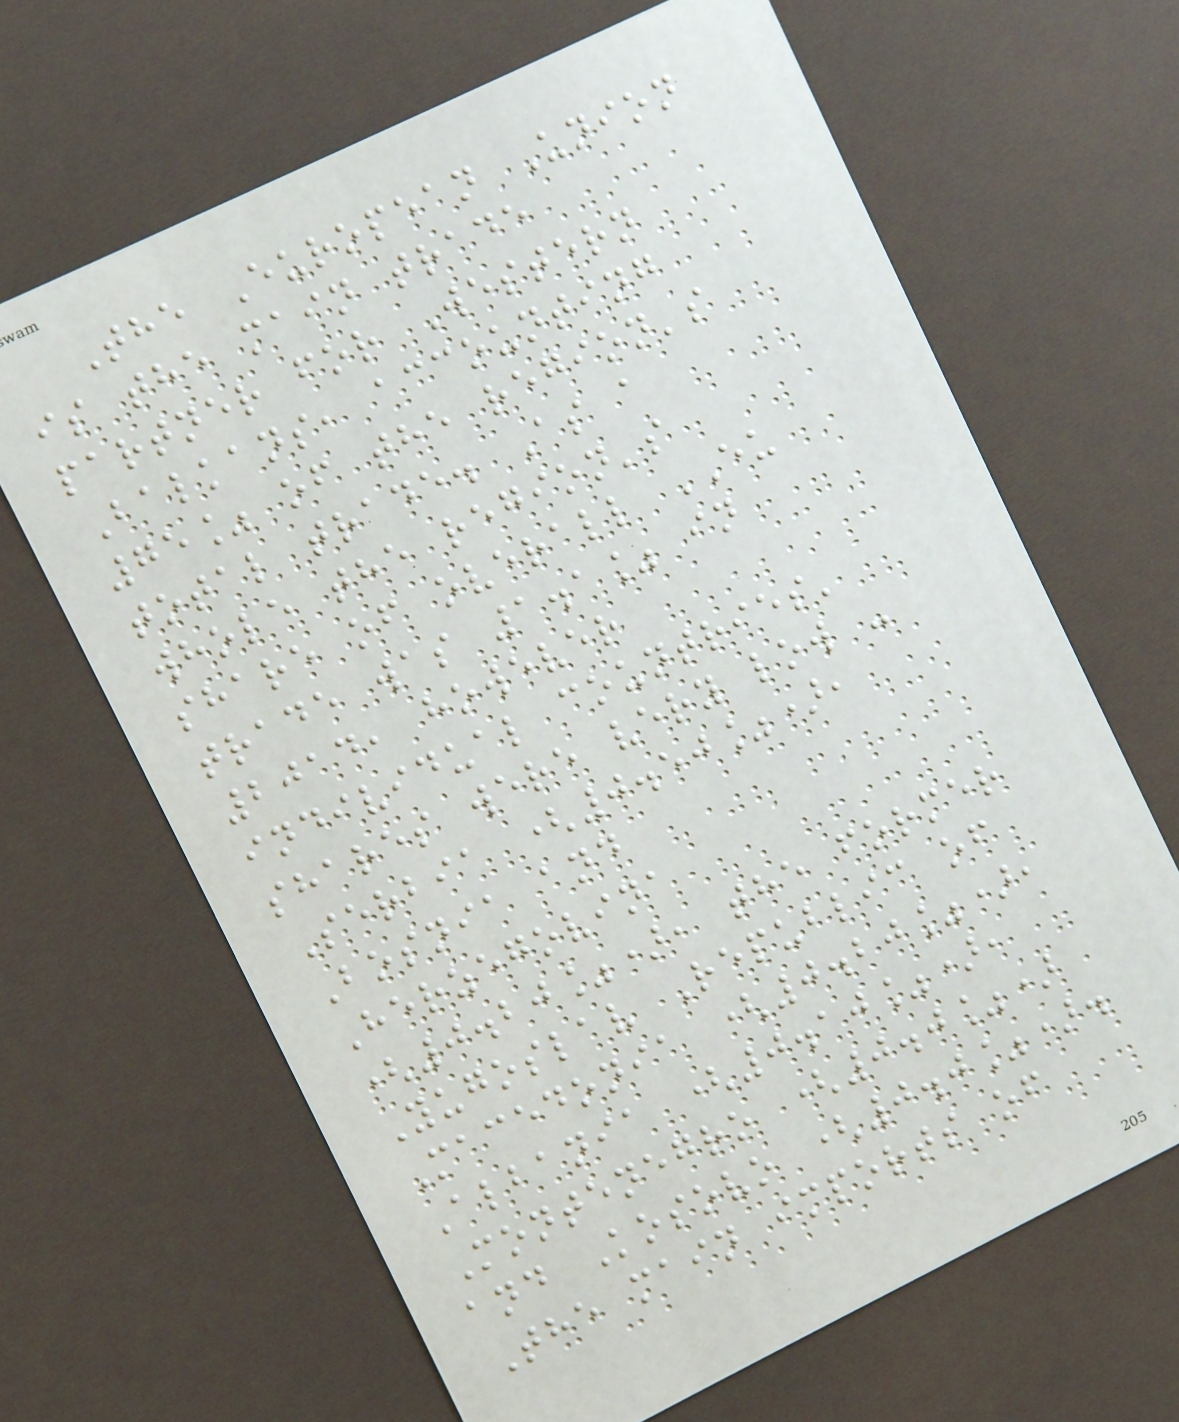The European Union
is the main trade
partner for Western
Balkans, accounting
75% of the region's
total trade. As a
whole the region's
share of overall EU
trade was 1.1% in
2014, however
individual countries'
shares were very low -
Serbia (0.50%),
Bosnia and
Herzegovina
(0.20%), the former
Yugoslav Republic of
Macedonia (0.20%),
Albania (0.10%),
Montenegro (0.0%)
and Kosovo (0.0%).
The main imports of
